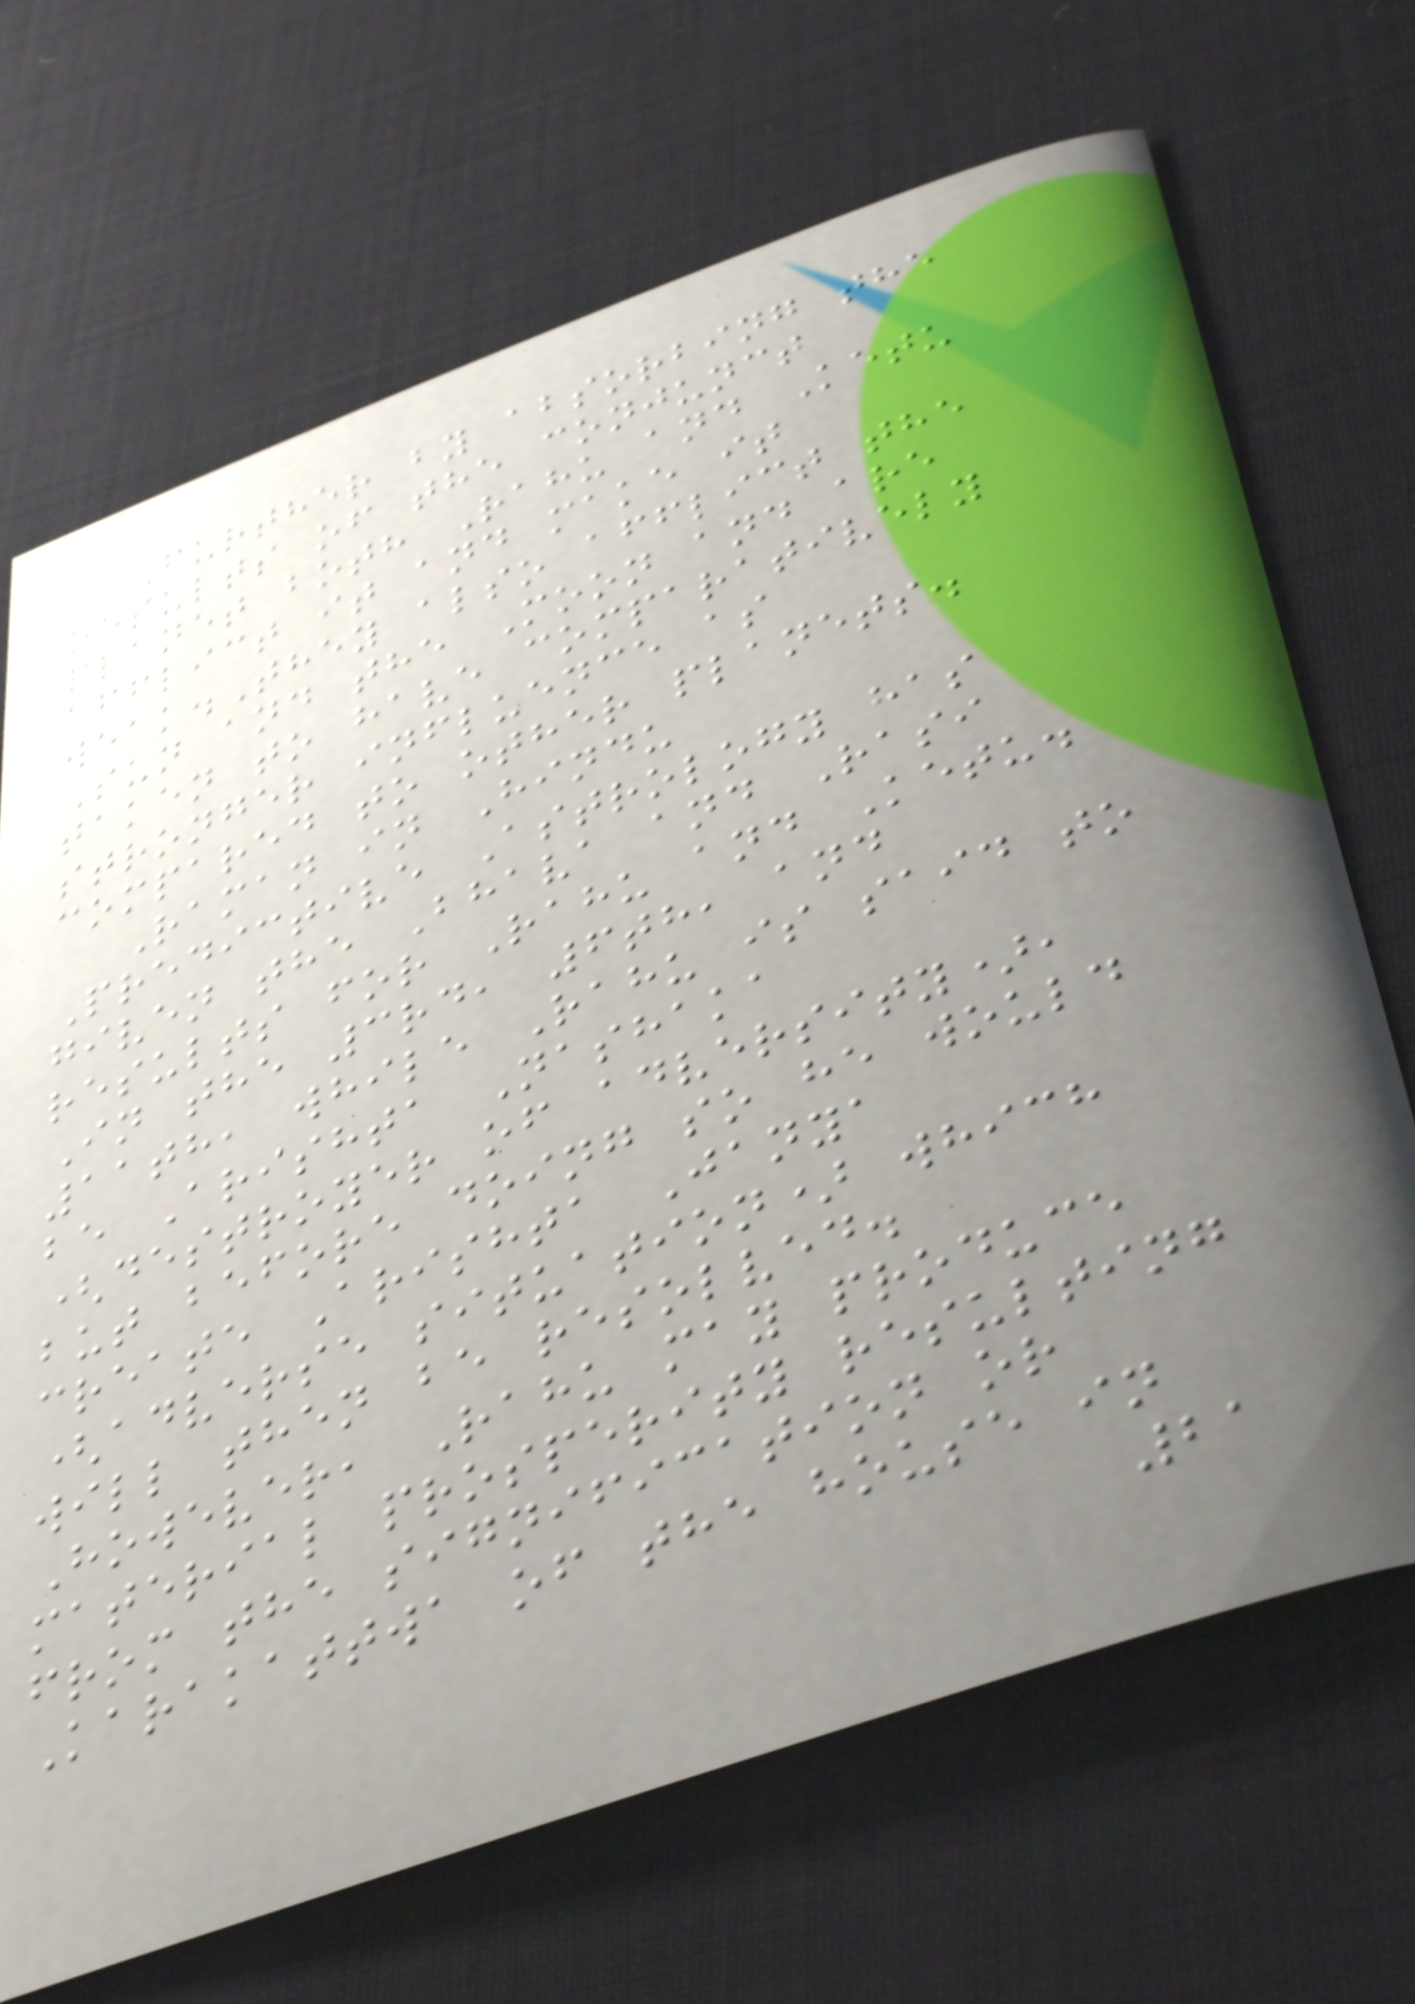Further by absorbing the
results of the conjunct
planet both Rahu and Ketu
afflict it and make it
weak.They also afflict the
Sun and the Moon and are
taken to have comparatively
stronger influence as
compared to other planets.
Raman in Hindu
Predictive Astrology has
given the Bhava and Rasi
results for Rahu and Ketu.
In the 3rd, 6th, and
11th, while Rahu is said to
be Arishta Nashaka
(destroyer of adversity),
but before doing so he would
create Arishta Janya
(adverse situation) which
will then be resolved.
However, Rahu may produce
material prosperity resulting
from the signification or
Karakattwa of the house in
21
